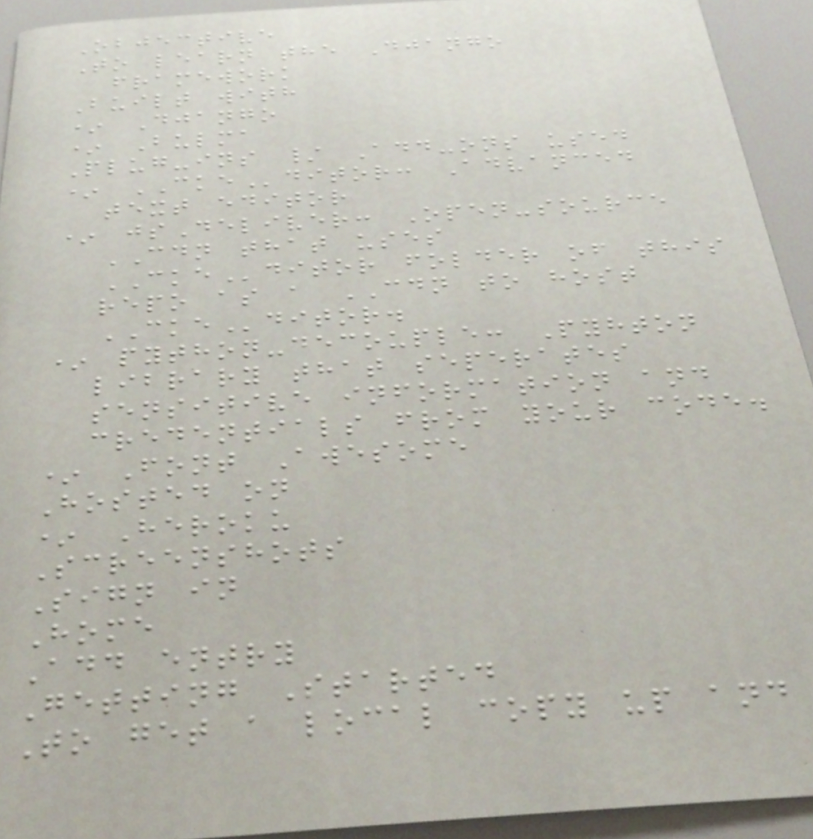Objective
To learn the Django
framework
Built with
* Django
* Bulma
Plug-ins / Add-ons used
* CKEditor: Advanced
text editor
* jsDeliver: Open-source
CDN that uses
CKEditor folder of this
repo as a CDN to host
CKEditor.
* python-decouple: Pyhton
library that seperates
sensitive information and
credentials from your code.
* Font Awesome
Hosted on
* Heroku
Screenshots
Sign in
Home
Add entry
Getting Started
To get a local copy up and
